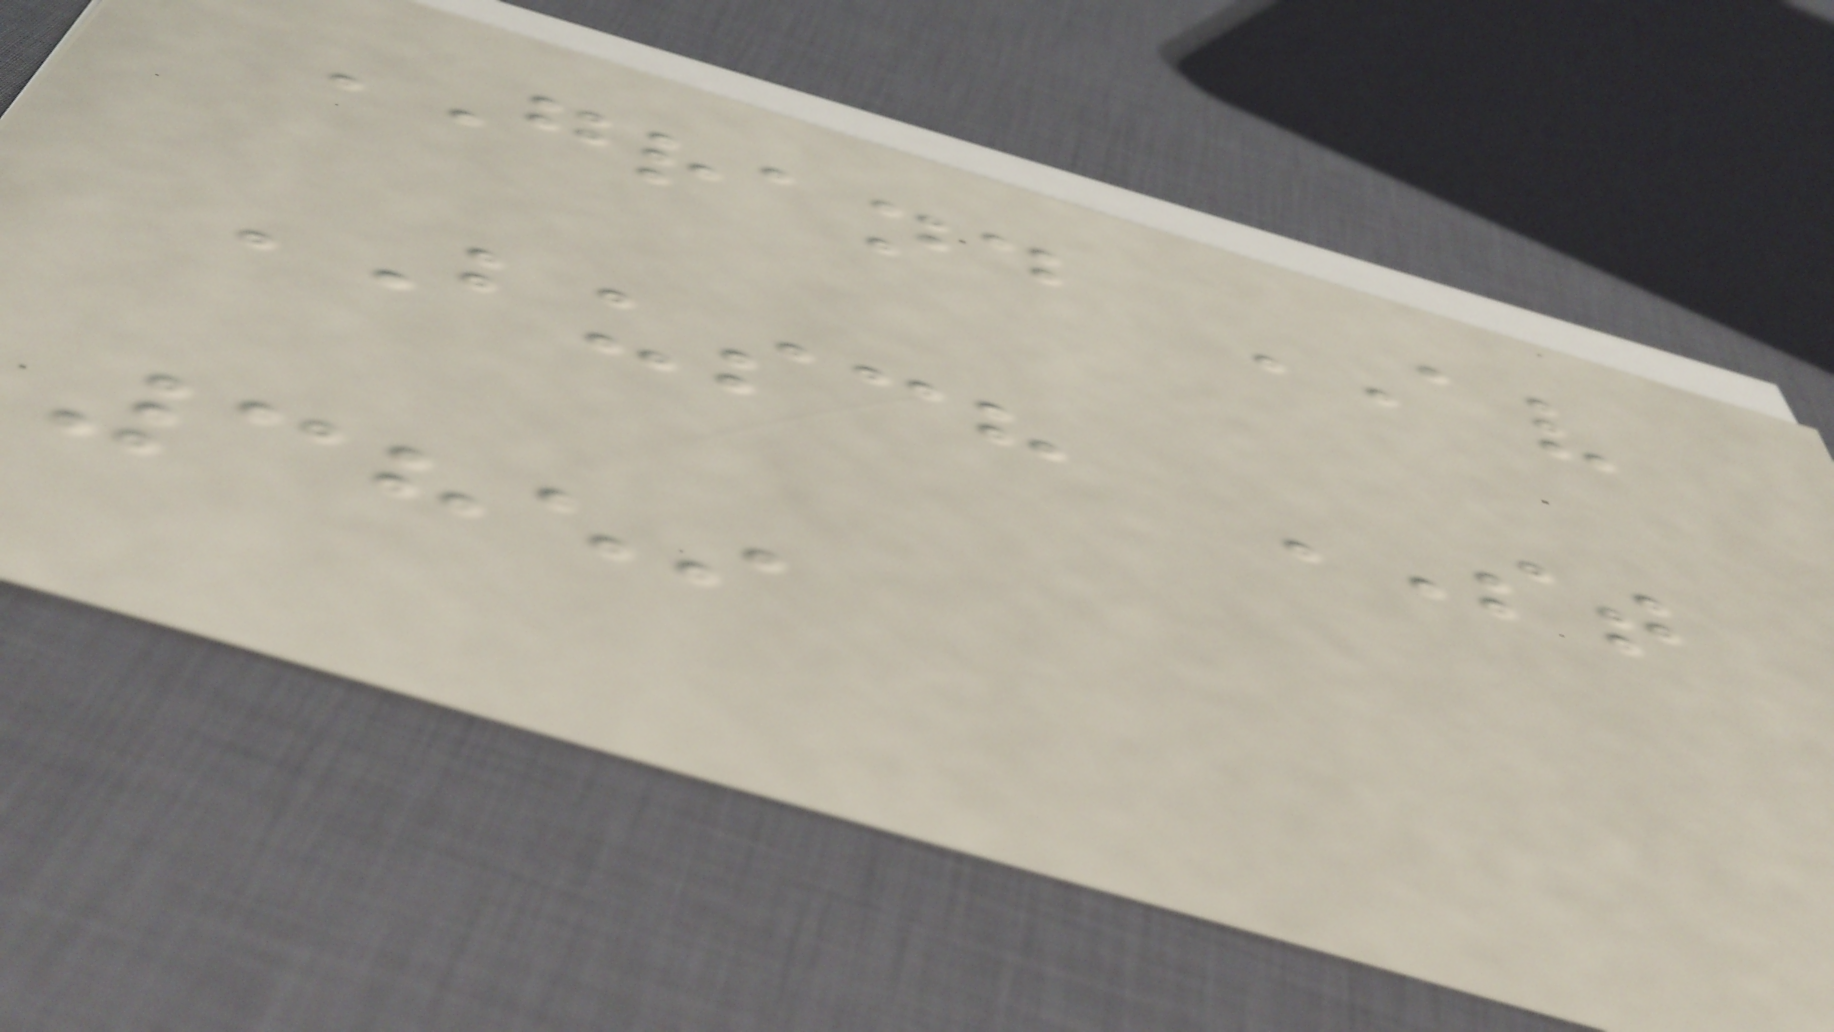GRAND AV
BUSCH ST
3859
